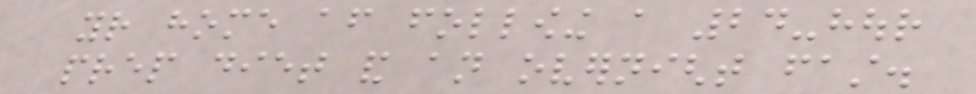your home after following a 24-hour
prep diet and an overnight fast.
